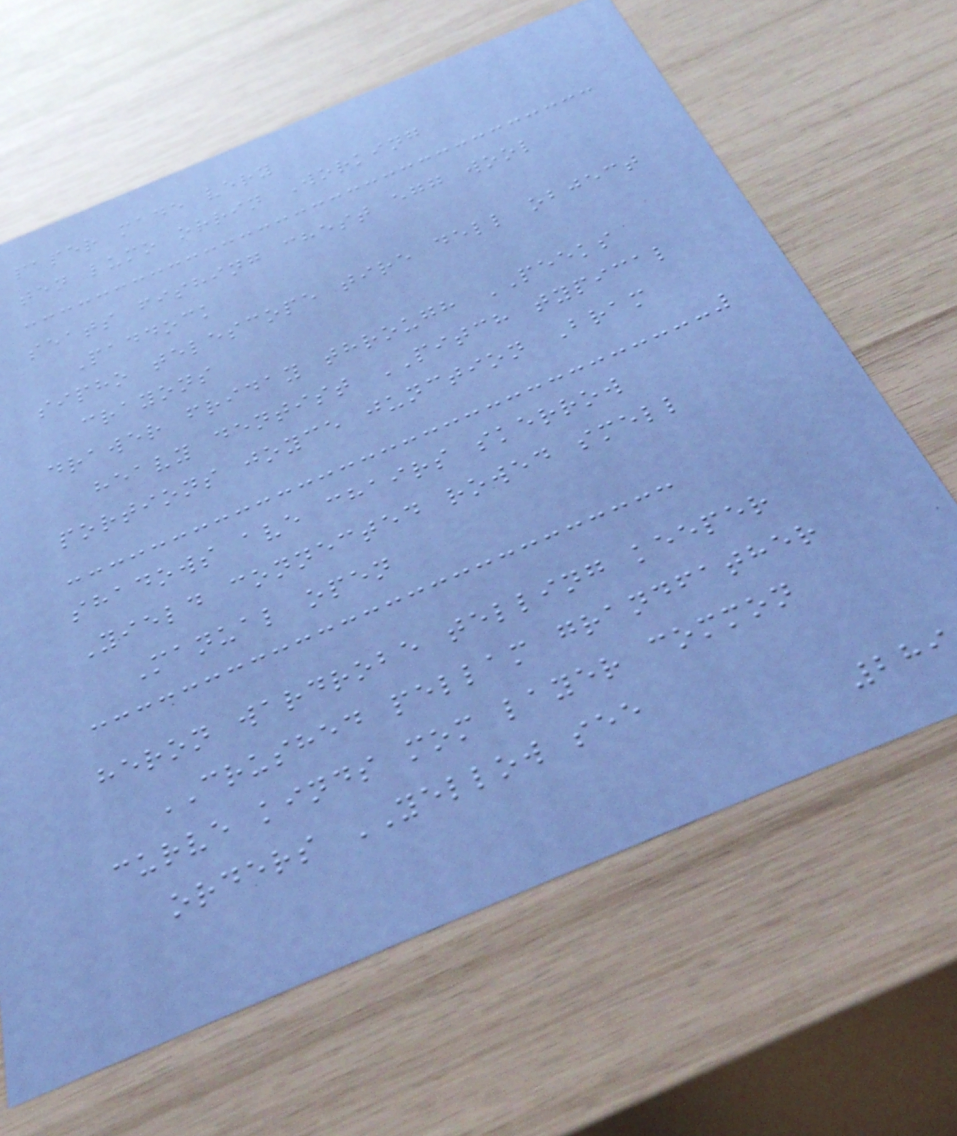paper made very
ten lumo orrin Working
seats fishing chest egg wool
Paddock
sipho telescope tire dell object
crayons
drawer friday through PEEKS
heavy dentist PITCH typical
portions joyce junction Bram
shadows ave chairs skerrow
Yield connected rowed smell
Manual open
heron wardrobe telling keeper
CRUSHED pellam grandfather
curve kinds mom layer common
orders YELLOW see
289
